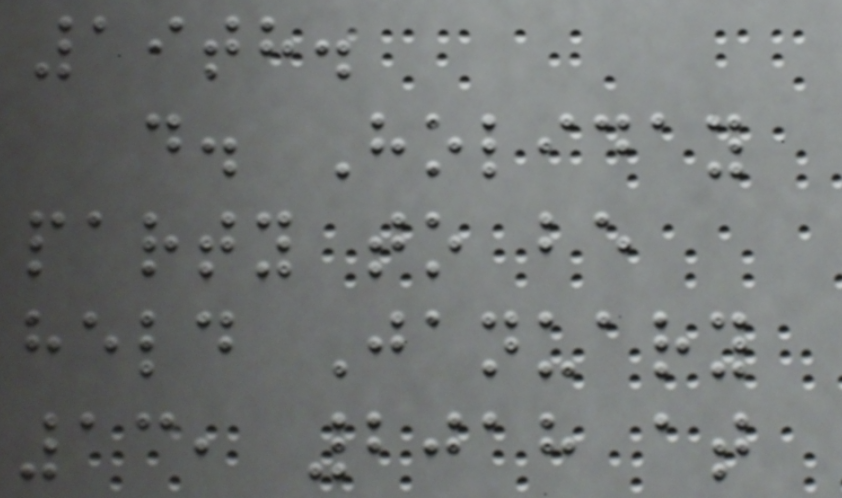19th.
d. Holiday
party to be
held January
13, 2018 at
